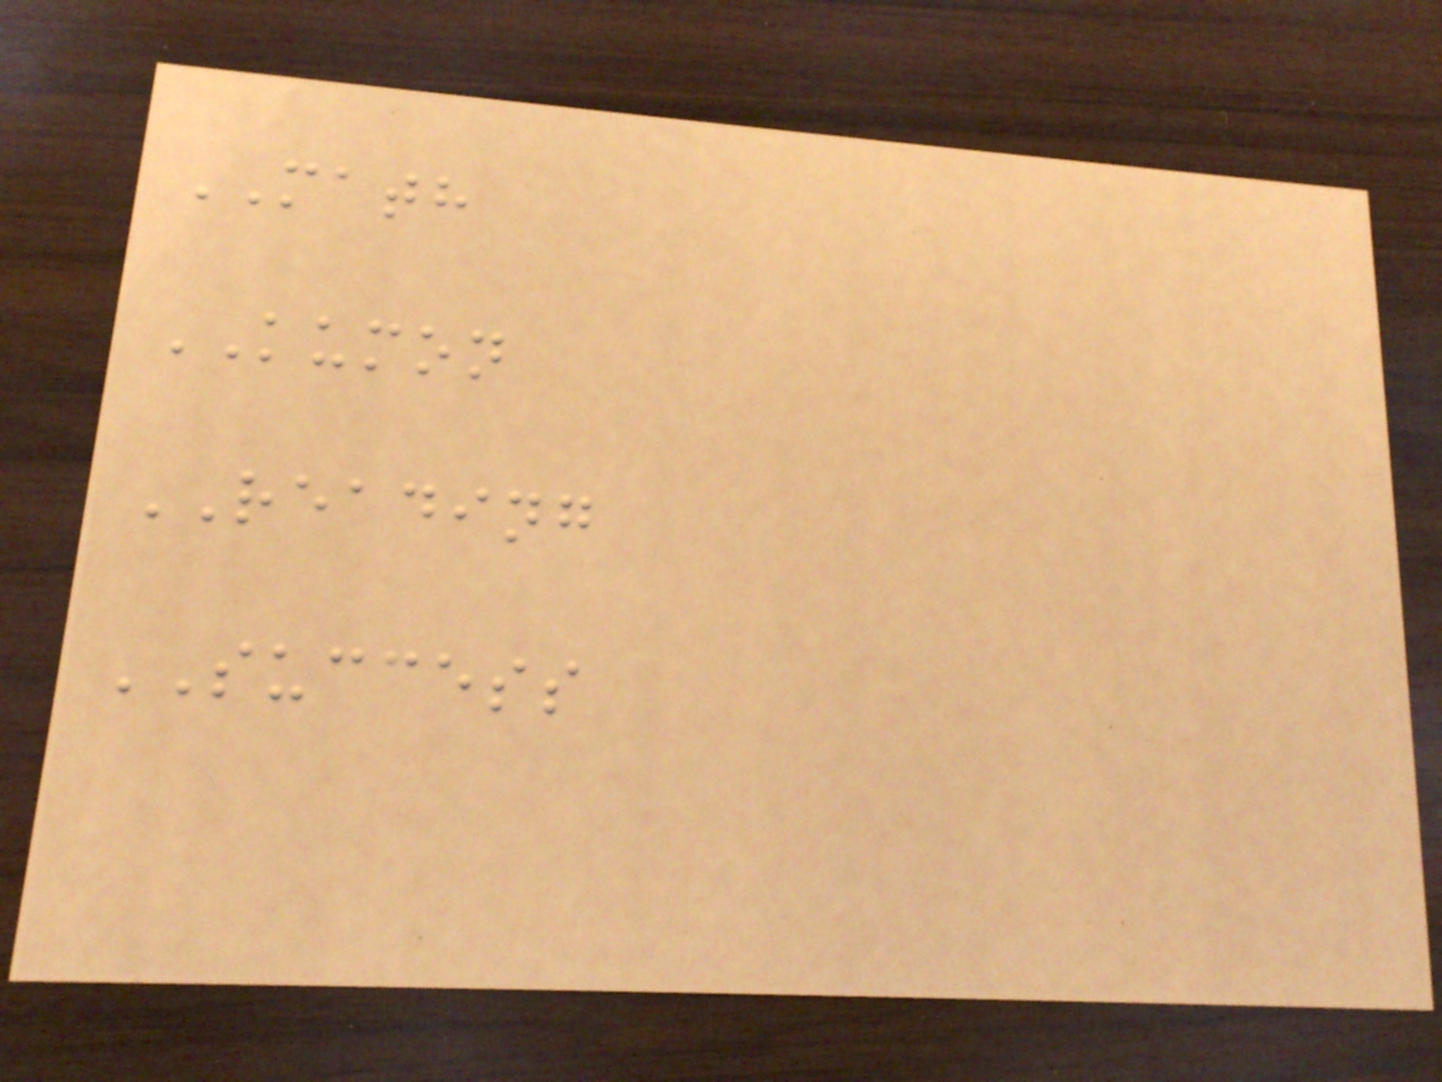MATH
KUMON
READING
SUCCESS
